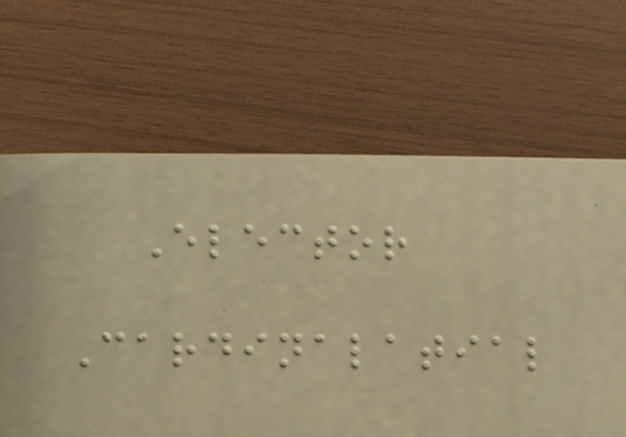Elector
Cardinalatial
